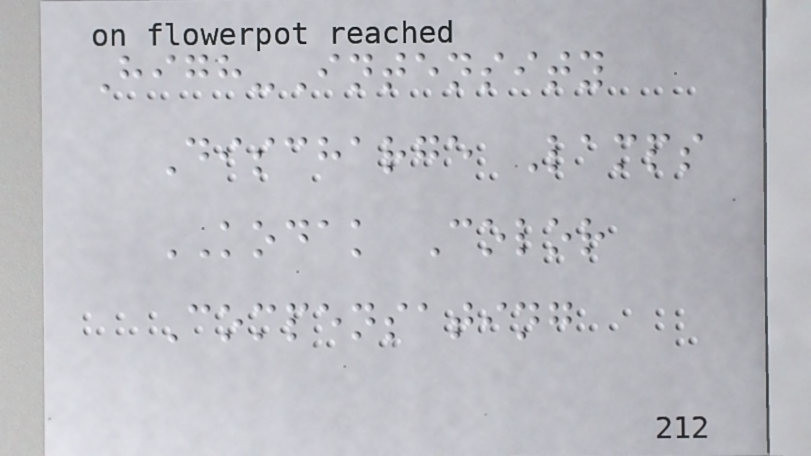High-Intensity
Discharge Lamps
KODAK Color
Compensating
